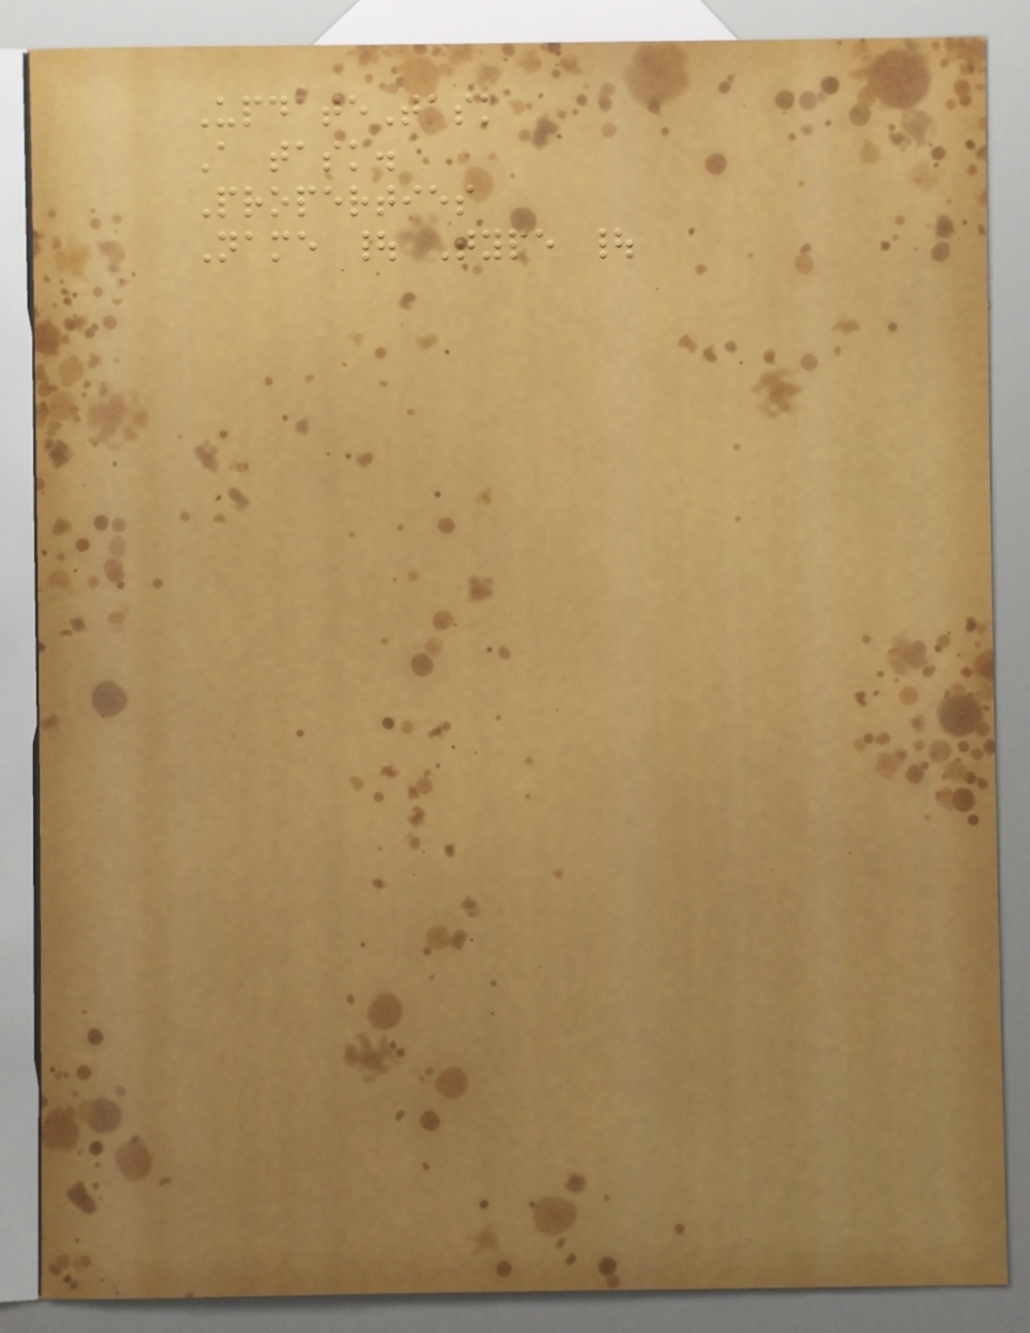UpdateTask
A task.
Properties
Name | Type |
